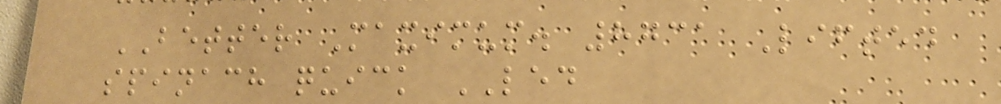BETTER Maximum. 8731 Lifted
spinach quick LED
